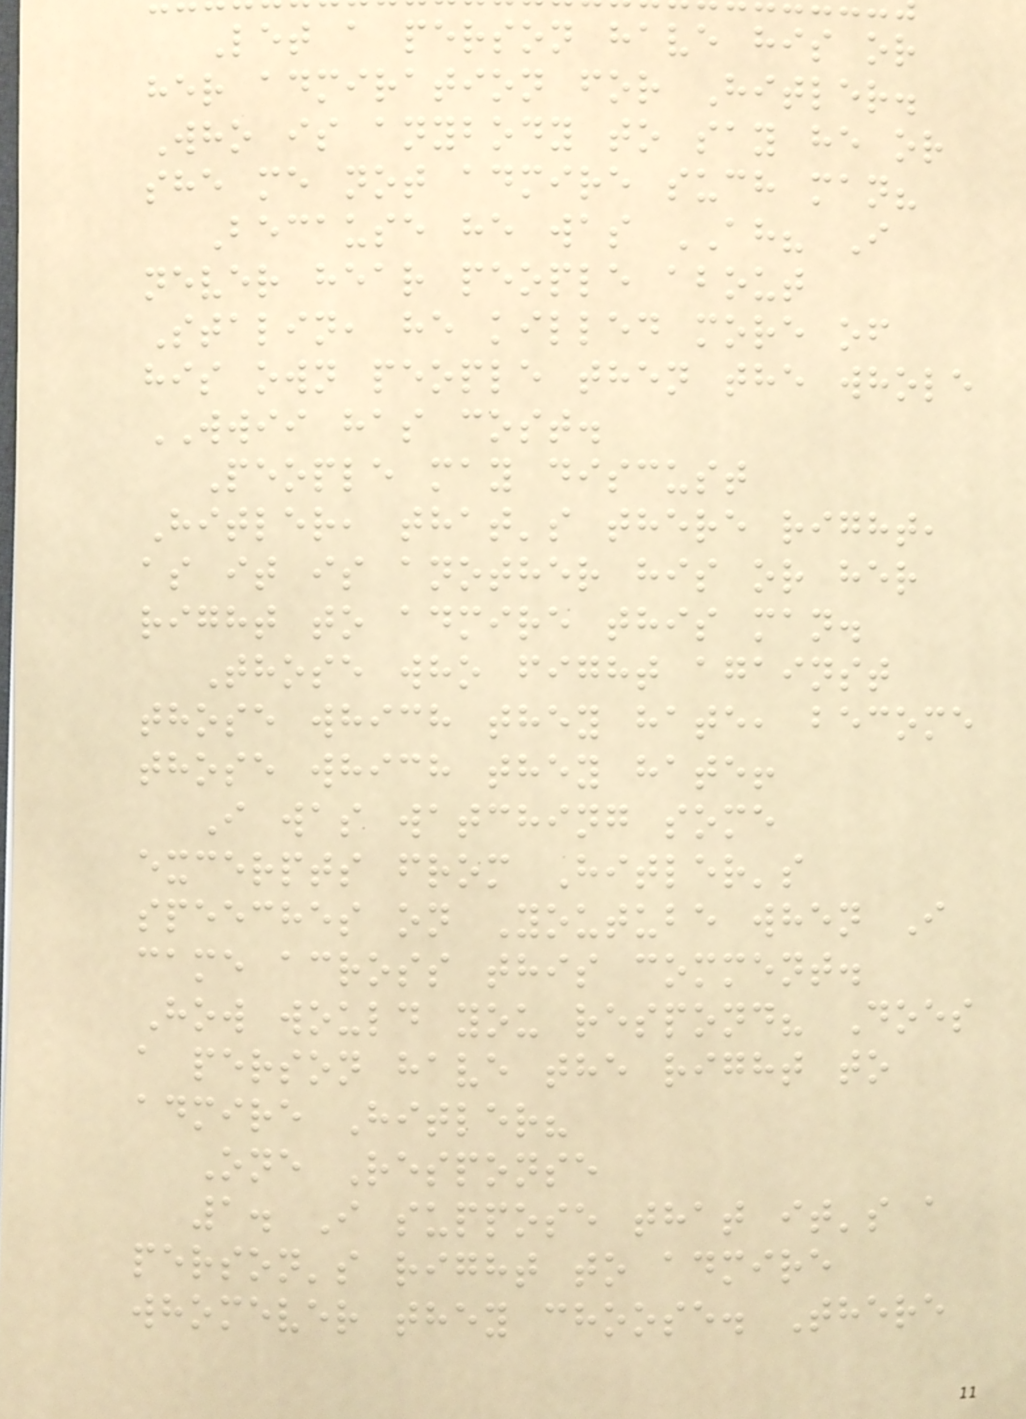Let a person have his or
her admiration for Hitler.
Who is anybody to say he or
she me not admire such man?
Because he was AH? I
never hear people about
Stalin, he killed more of
his own people then the whole
WWII has cost.
People may discust
Hitler, that's there right,
as it is another his or her
right to admire this man.
Those who fight against
those which they hate, become
those which they hate!
I was watching some
excerpts from Hitler's
speeches on Youtube when I
came across this comment.
How would you respond? Does
a person have the right to
admire Hitler?
One Response
1. I suppose that it's a
person's right to admire
whomever they choose. There
